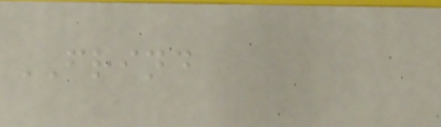FRIND
